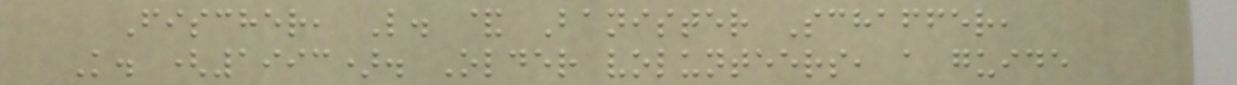Fischer, L. & Banister Schaffer,
K. (1993). Older volunteers, a guide
